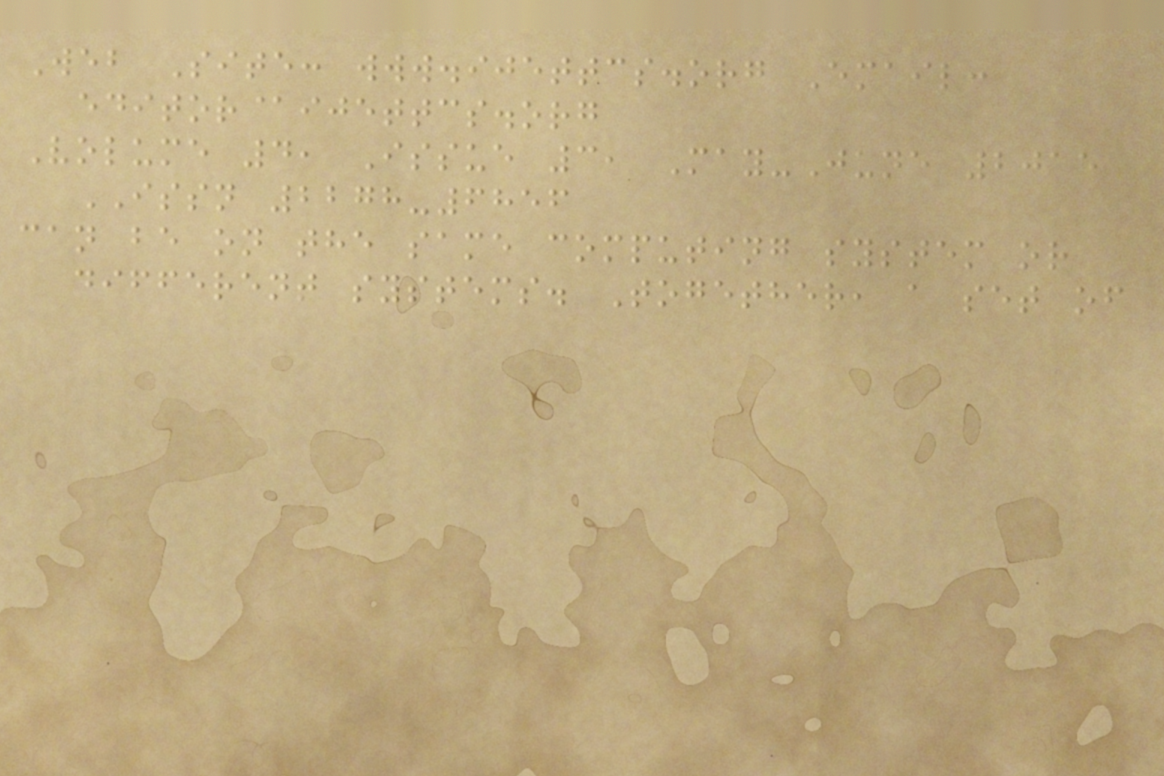Web Site: www.ijettcs.org Email:
editor@ijettcs.org
Volume 4, Issue 3, May-June 2015
ISSN 2278-6856
can be on the same computing system or
different systems. Together, a set of
